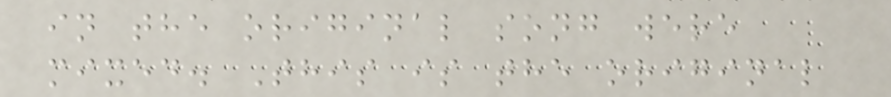in the original song were
mixed. This is the original
